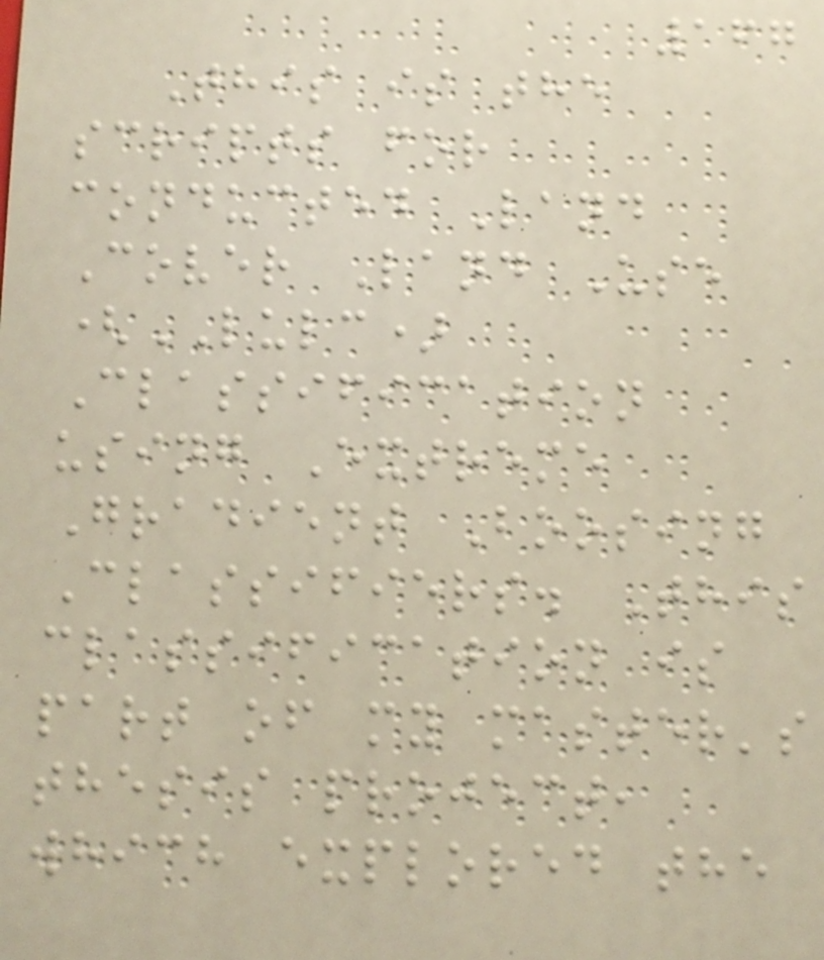167
This is the
scripts for
conducted Land
Cover Land Use
(LULC)
Classification
using Extreme
Gradient Boosing
Classifiers. This
classification is
part of my master's
thesis project,
which explored the
